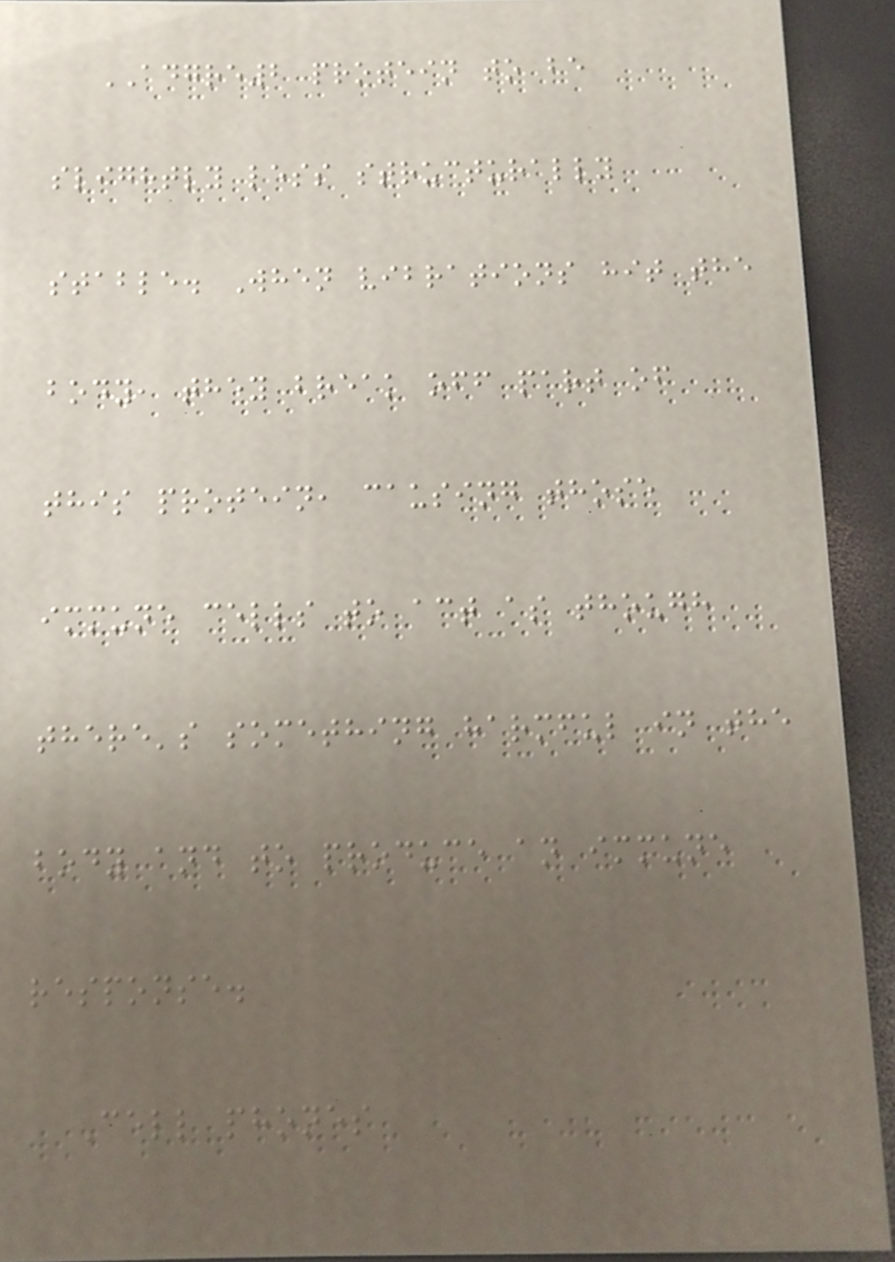ADGRE2 protein to be
slightly less structurally
stable. When vibrations hit the
body, they break off part of
this protein, causing those
immune cells to act as though
there's something harmful in the
body and to produce an immune
response.
Cell phones
